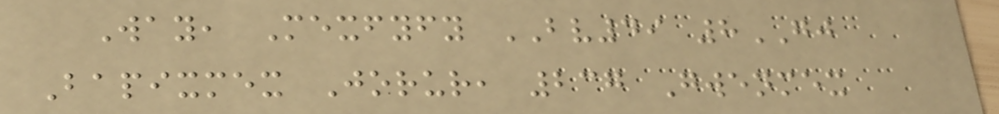Way, Mexfyfy BV49 8GJ
Bapixmex Jorur, 237 Gwenmex
